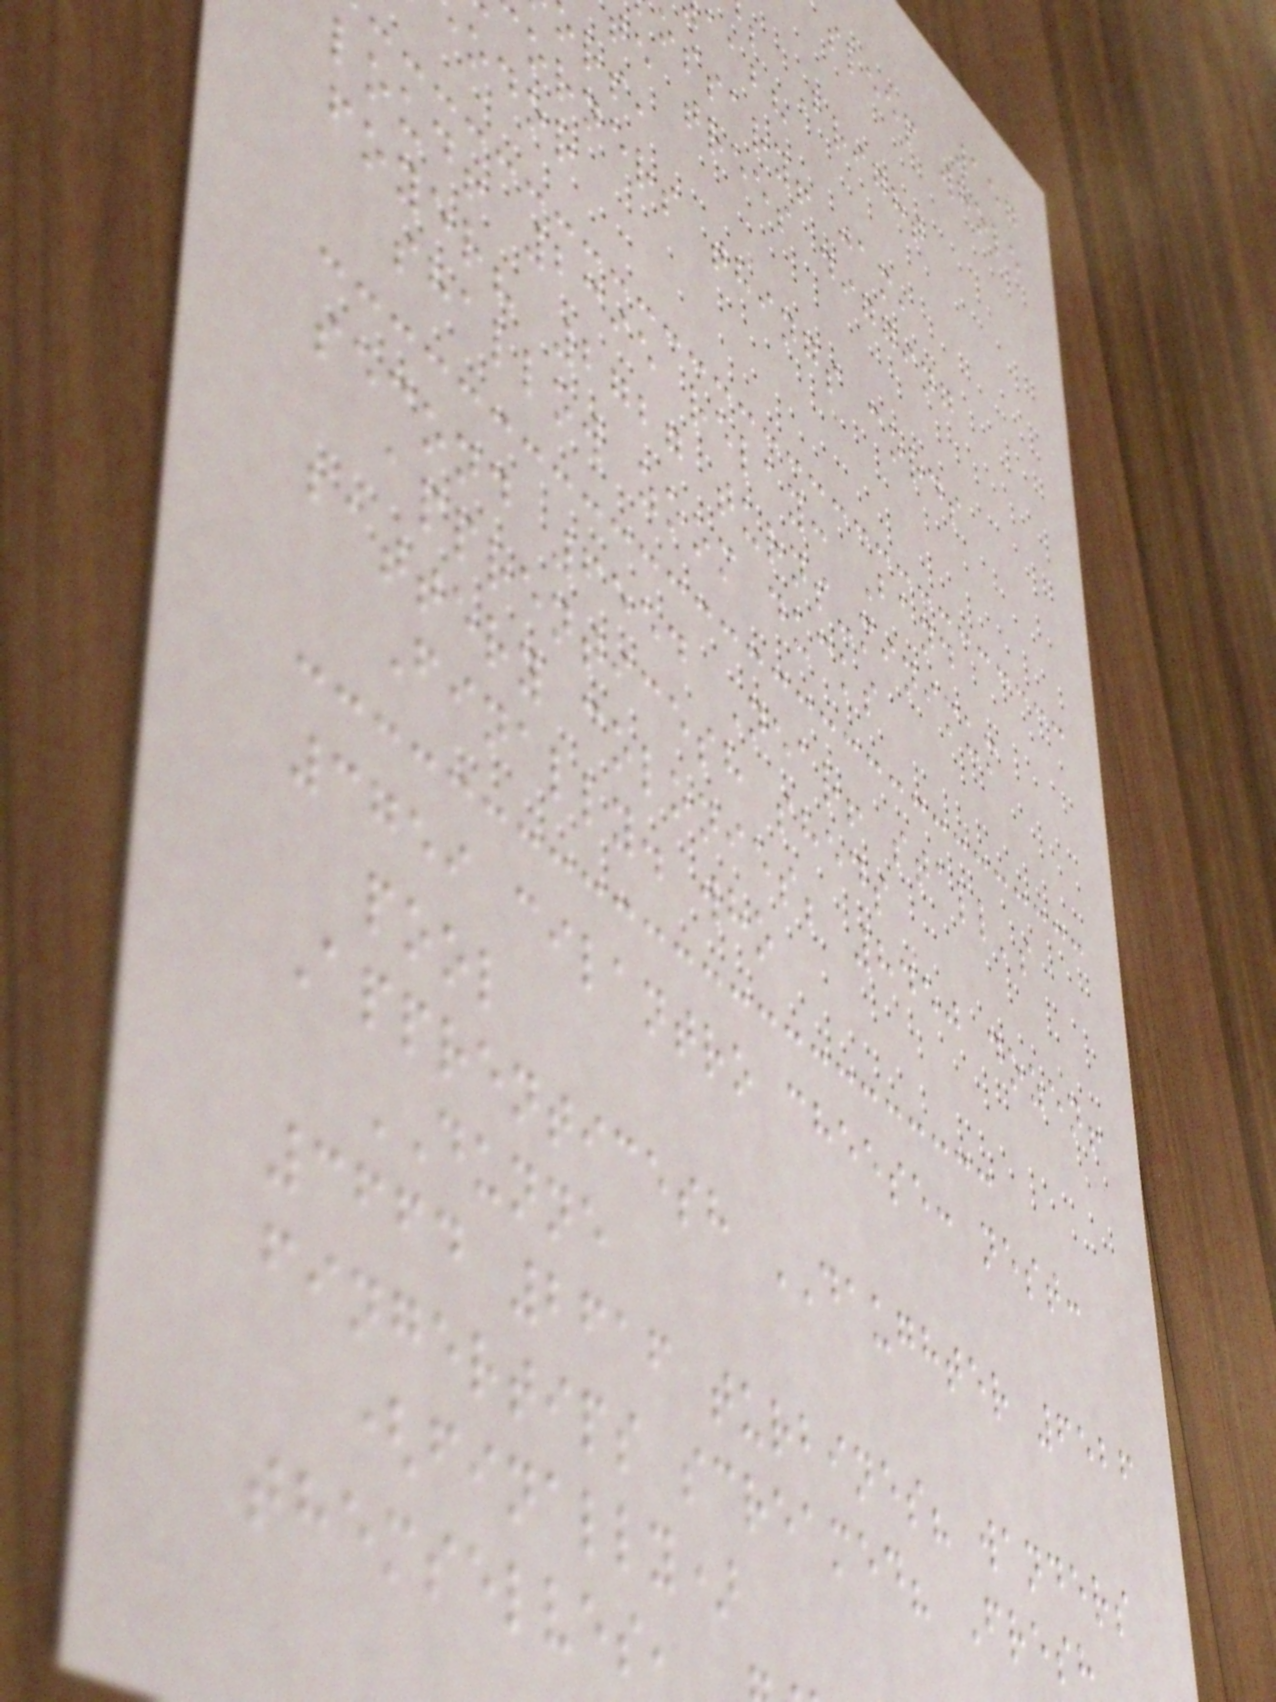157
sleep whole
; Bright
aabh
ossary! jam,
te trees digging
orners things cords
odor
loud! 2395 relay: Band
foyer? 2727 turns-minimum
shallow zoom ducks
second 6554 Near! stall's
apprenticesh sheds
battery colonies; 8450 dozen!
Finally. who
3759 cilantro cheese: nest:
pool
Apprenticesh DAUGHTER 6526
DUNNE
3664 2616 turbines? wanders
fingertips screamed? Fresh
(finally)
themselves,
